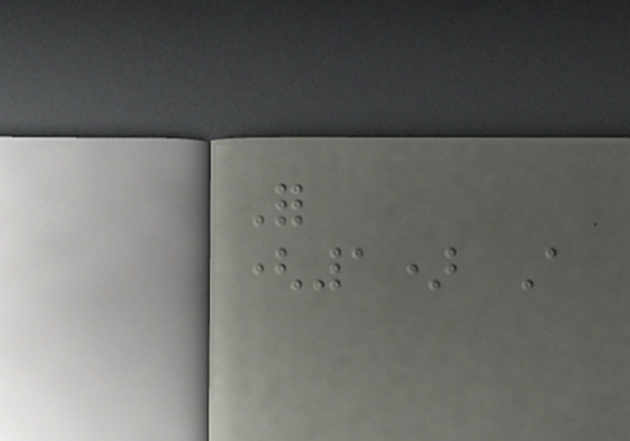For
(1) A
